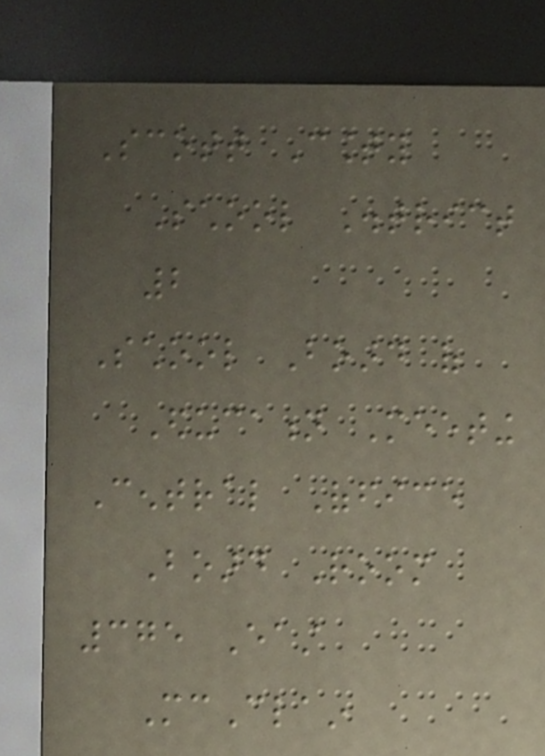Scott County
School District
2
School Board of
Education Meeting
Central Office
Board Room
375 East
McClain
